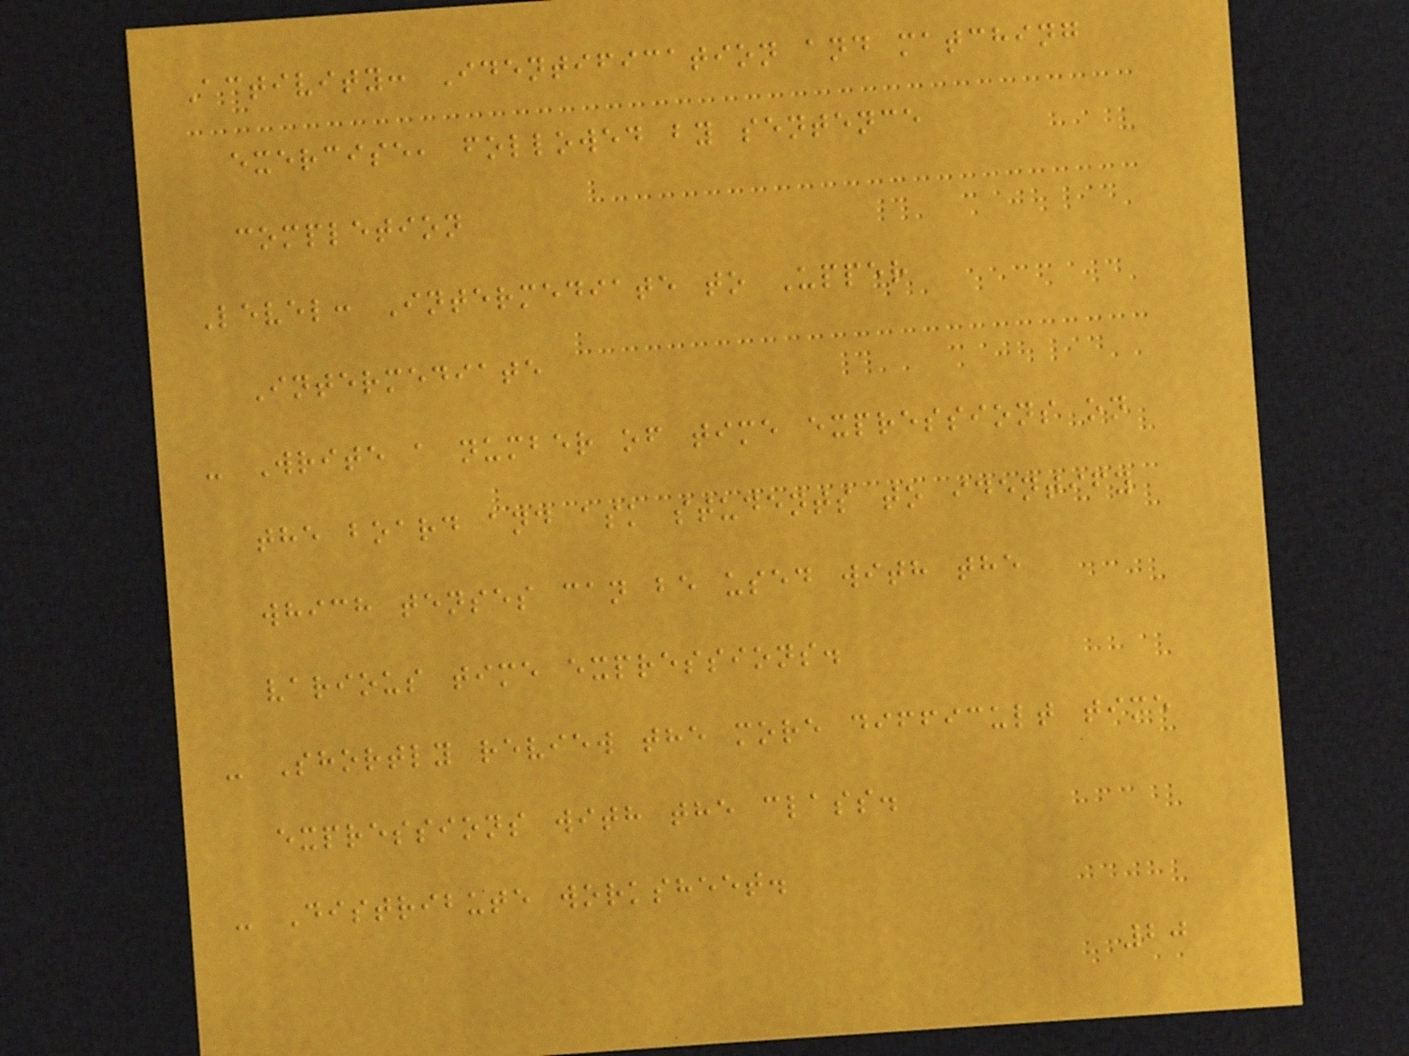Activity: Identification and matching
exercise, followed by sentence
completion
Level: Intermediate to Upper
Intermediate
- Write a number of time expressions on
the board and ask students to identify
which tenses can be used with the
various time expressions.
- Shortly review the more difficult time
expressions with the class.
- Distribute worksheet.
20
